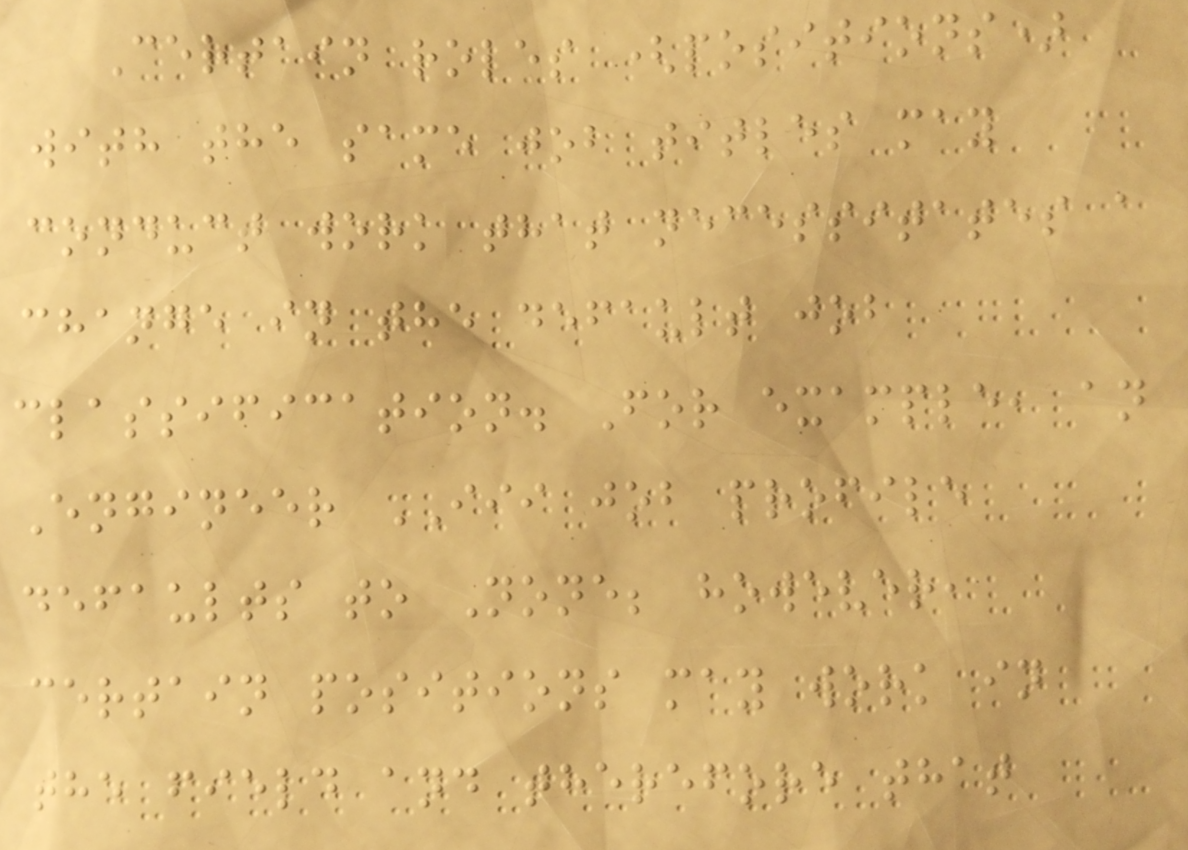Certain roles (positions)
with the same job titles may
conduct work that necessitates a
change in the default job
classification. For example, an
Engineer III job profile
defaults to None; however,
certain positions may work in
the field and therefore that
